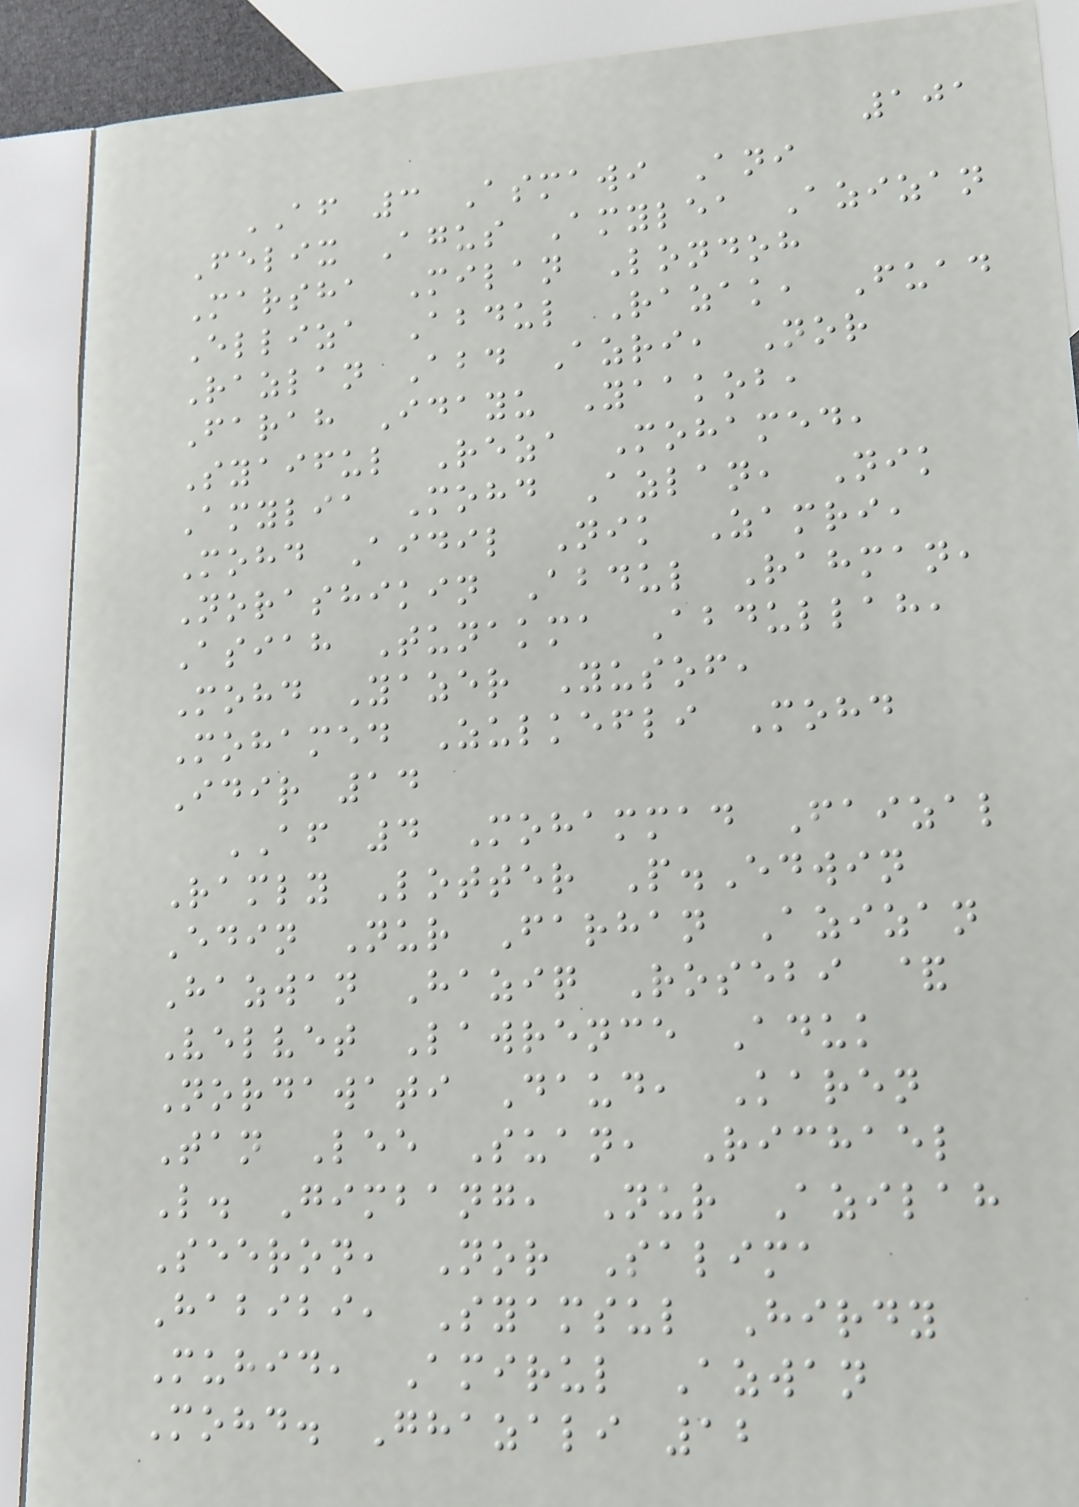101
AF 3 Asmawi Ani
Felix Agus Amylea Azizan
Marsha Milan Londoh
Elliza Abdul Razak, Fuad
Razlan Abd Azri, Nor
Farah Idayu Yaakob,
Syaiful Reza Mohamed,
Amylia Mohd Azlan, Nik
Mohd Aidil Nik Zamri,
Norashikin Abdul Rahman,
Asiah Tunakma Abdullah,
Mohd Yazer Yusof,
Mohamed Zulkefli Mohd
Idir 14
AF 4 Mohammad Faizal
Ramly Lotter P.Edwin
Edin Nur Farhan Azizan
Hazwan Haziq Rosebi &
Velvet Lawrence Aduk
Nordawati Daud, Karen
Tan Lee Suan, Richael
L. Gimbang, Nur Azilah
Seeron, Nor Salima
Habibi, Syamsul Hirdy
Muhid, Amirul Azwan
Mohd. Ghazali 12
